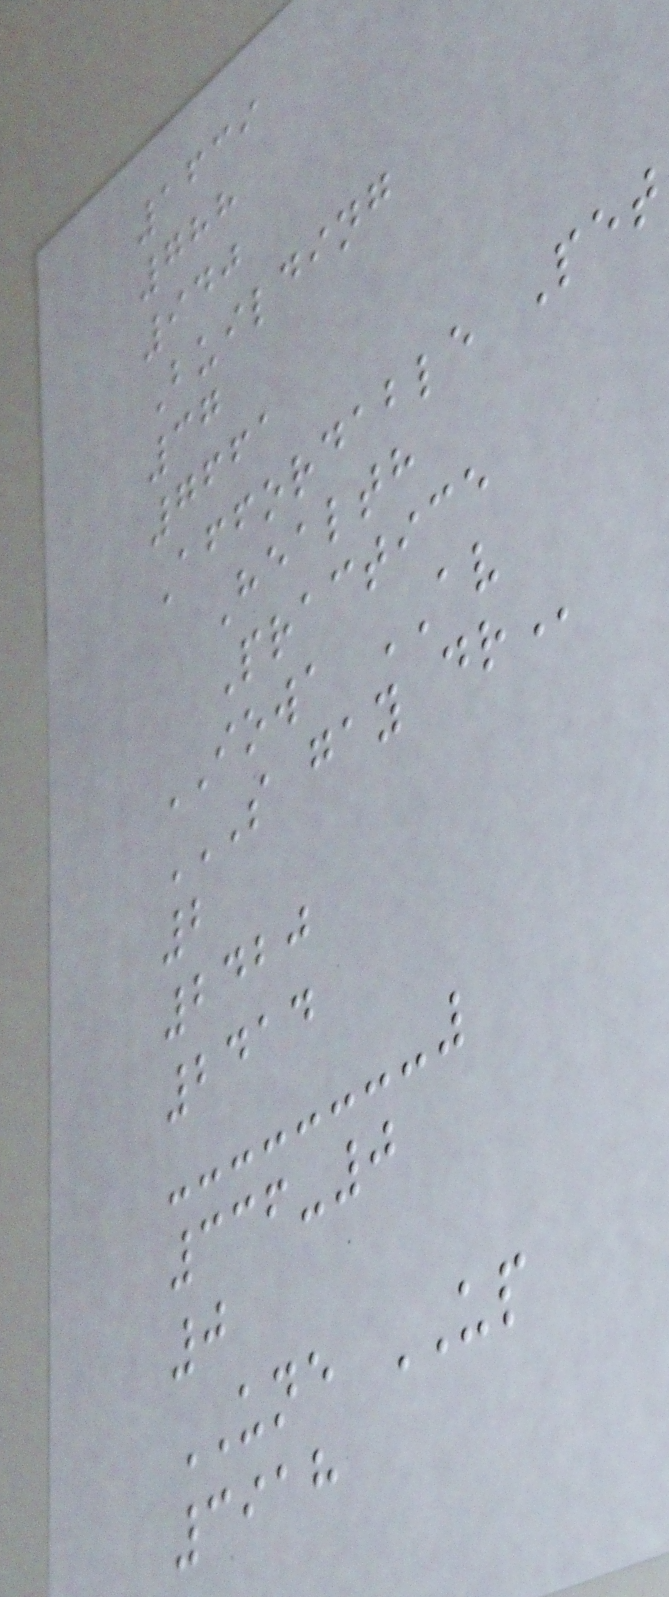1639
788
940
Building
37
7661
Affordable Pet
Health
Practice
IOWA AV
S GAY DR
2
2420
2414
336-0
0
UNE UP
3918
